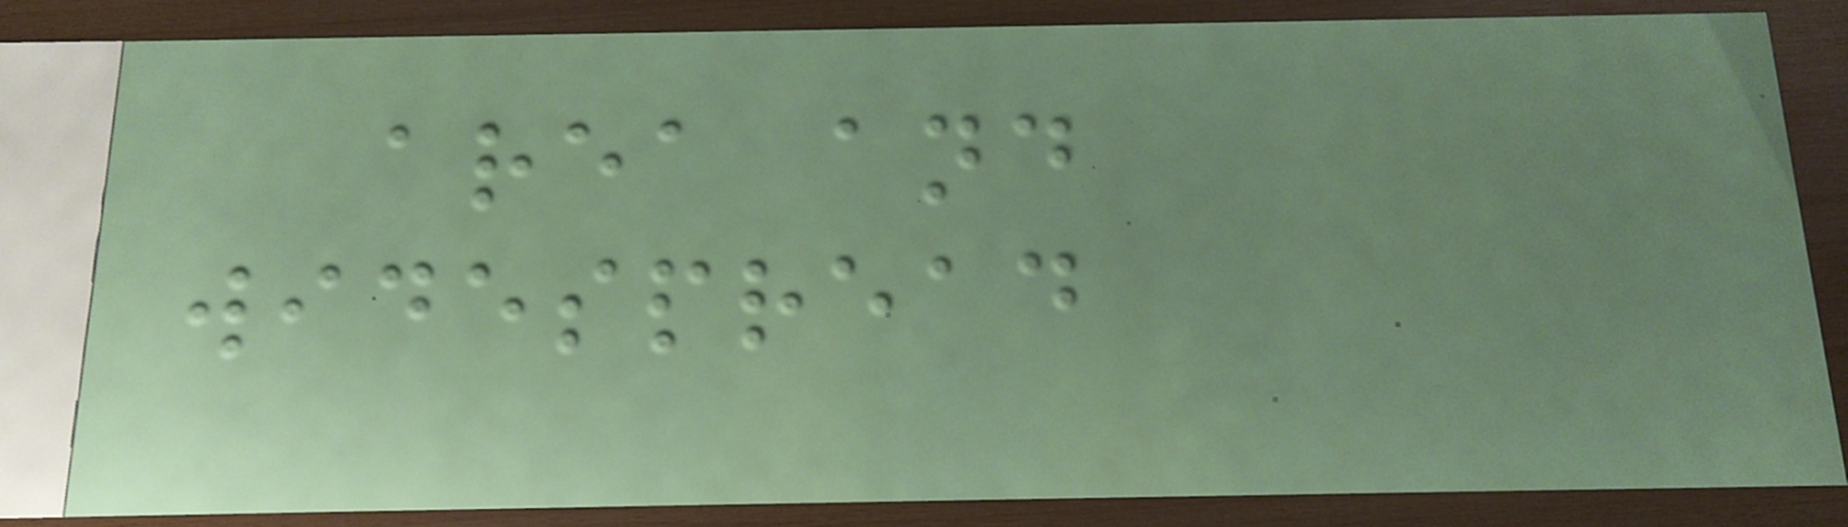area and
widespread
